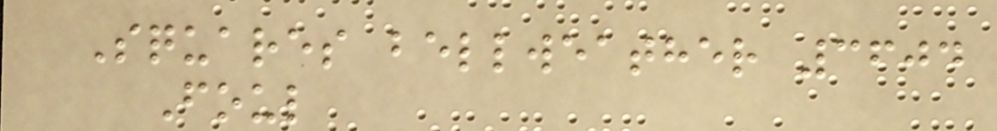Squares bellweather 3604
Foul
